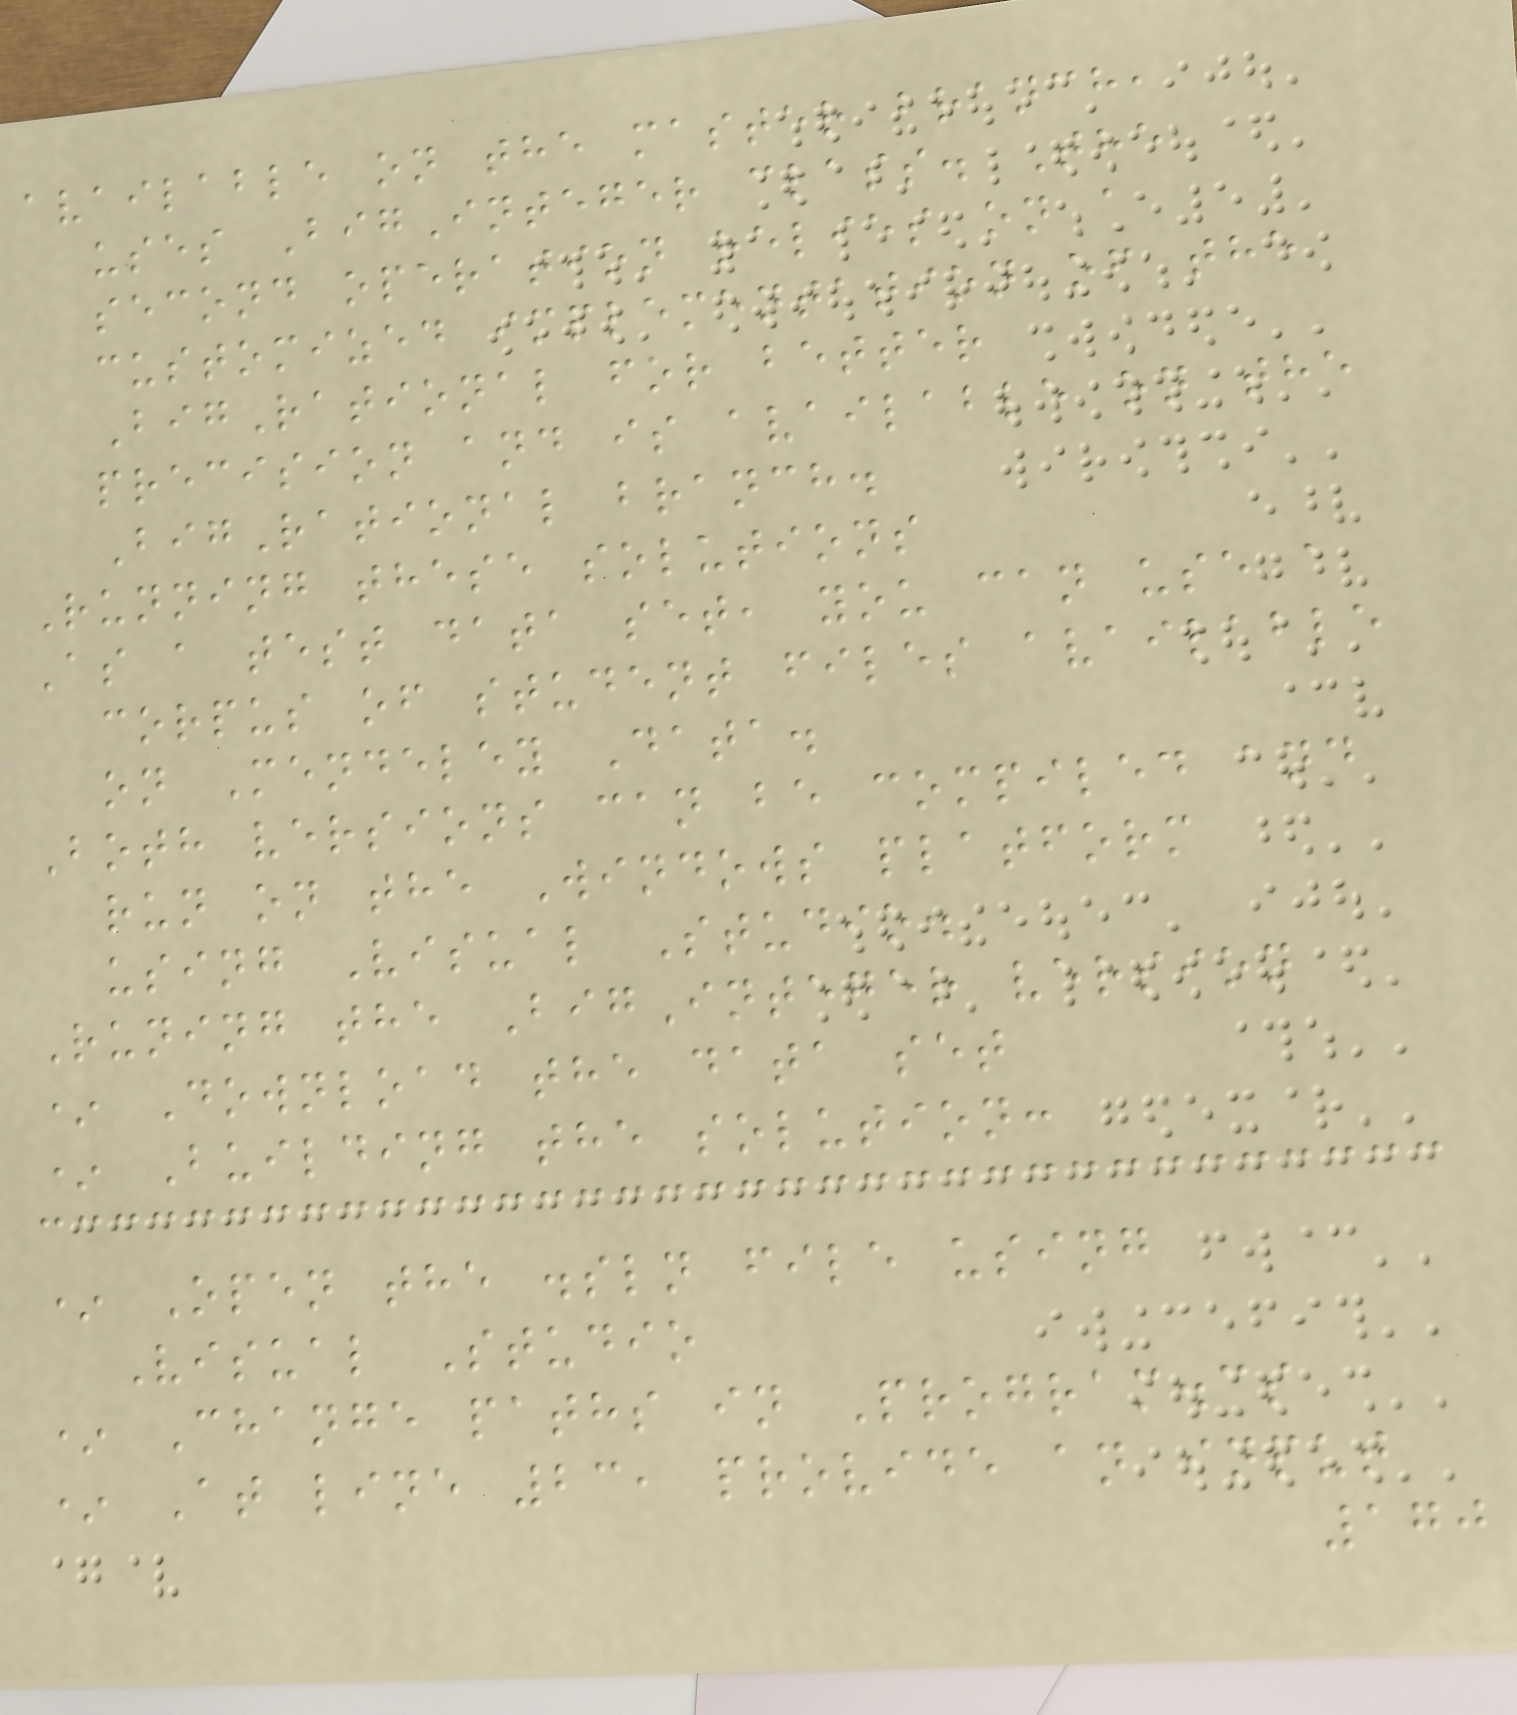available on the master branch,
uses BigInteger class. The
second operation relies on a
customized implementation of the
BigRational for better
precision and is available on the
BigRational branch.
Running these solutions
As a test data set, you can use a
corpus of student files available
on Mendeley Data.
Both versions can be compiled and
run on the Windows platform
using Visual Studio.
Runing the BigInteger version
* Download the data set
* Building the solution:
* Open the .sln file using
Visual Studio
* Change paths in Program.cs
* At line 23, provide an input
170
